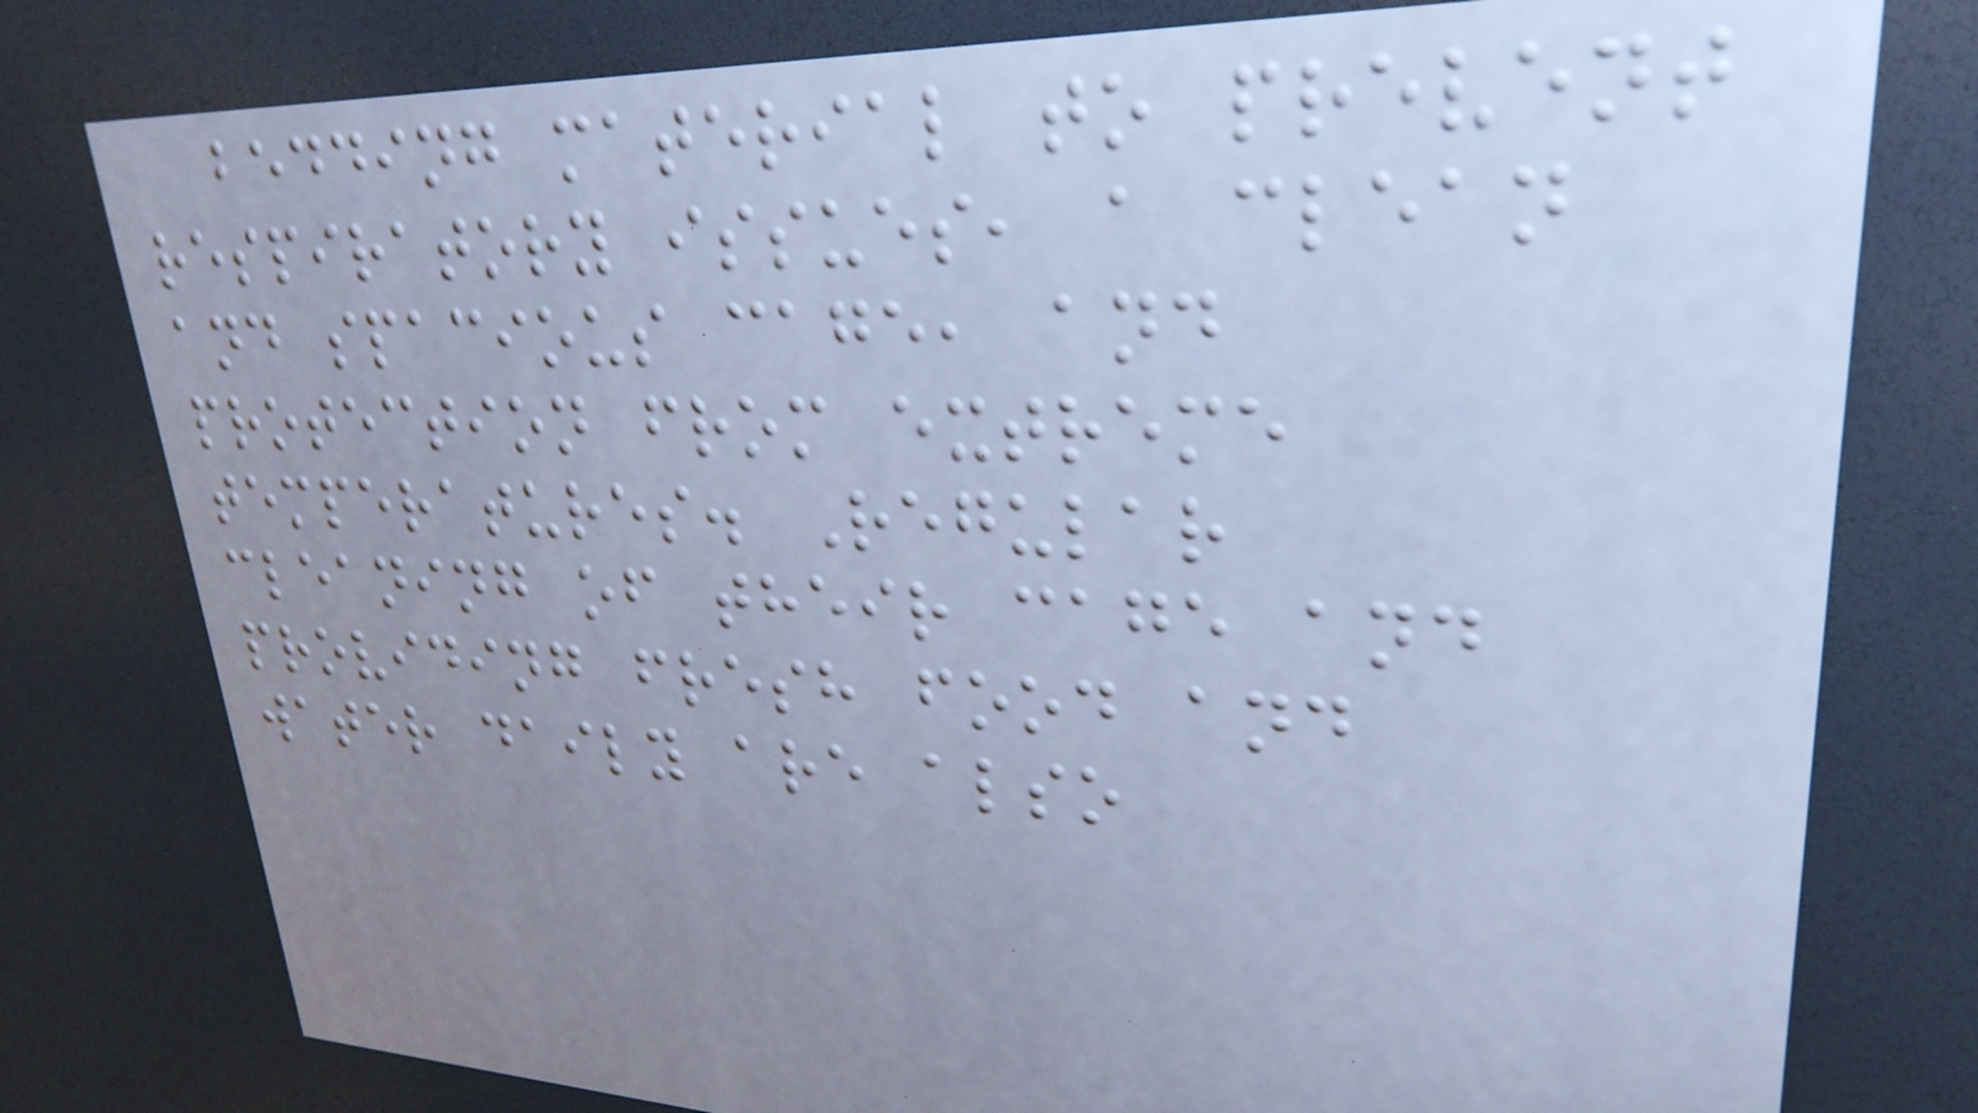bedding material to prevent
respiratory issues, a clean
and spacious cage, and
protection from extreme
temperatures. Regular
cleaning of their cage and
providing fresh food and
water daily are also
